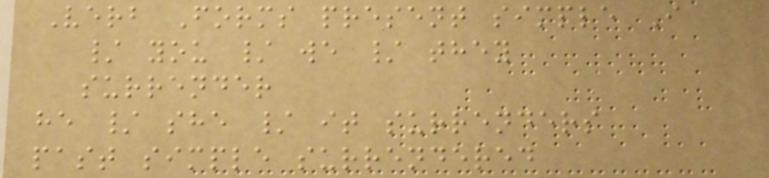Verb Forms present simple I
/ you / we / they
surrender
he / she / it surrenders
past simple surrendered
